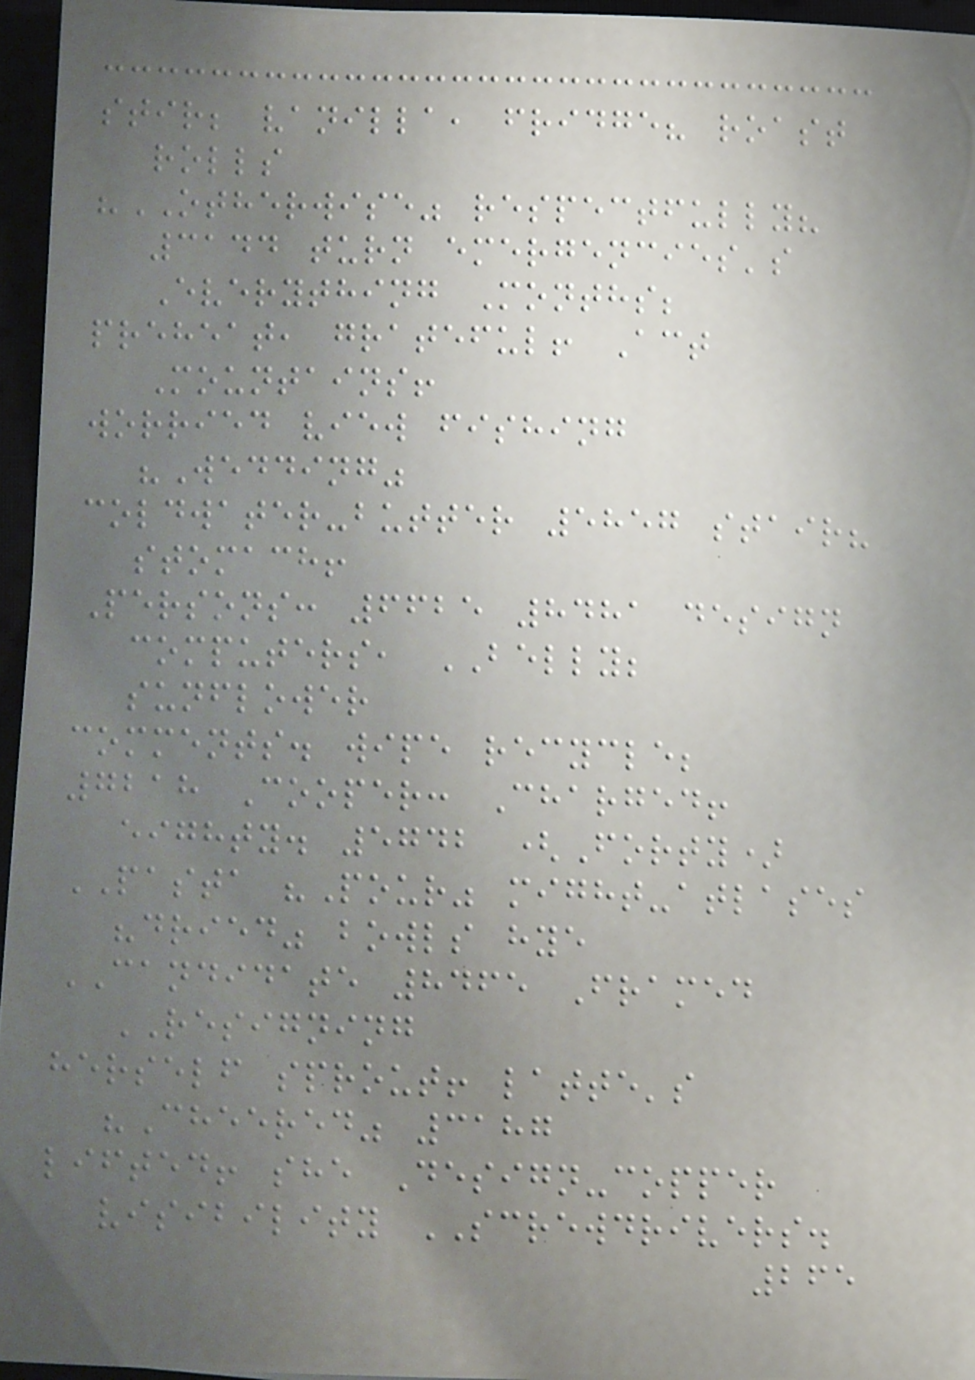stir; vanilla, fridge? roast
rolls
"OTHERWISE" respectfully?
3144 turn emergencies's
Everything Months;
preheat, grateful! Act
Mountains!
worried view fishing
"Wedding"
coldwater-butter 5857 stair?
stomach!
Persons: 6625 8481 design
computers, BELLY;
sunflower
comments. wipe recycle;
7218 Cooper: Charged!
eighty. 5742 (Forty)
PASTA "Pour" might-atlases
"dried" bowls hye
CANDIDATE 8465 Framed
RESIGNING
herself sprout! latte's
"Cheered" 3187
lifted! she Design-copper
visibility SCREWDRIVERS.
265
